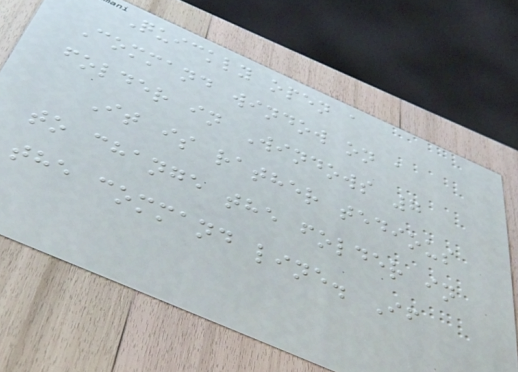Quickly open a
Command window on a
folder in Windows 7
It is rather tedious
to change the folder in
the command line. If
